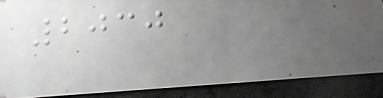2030
